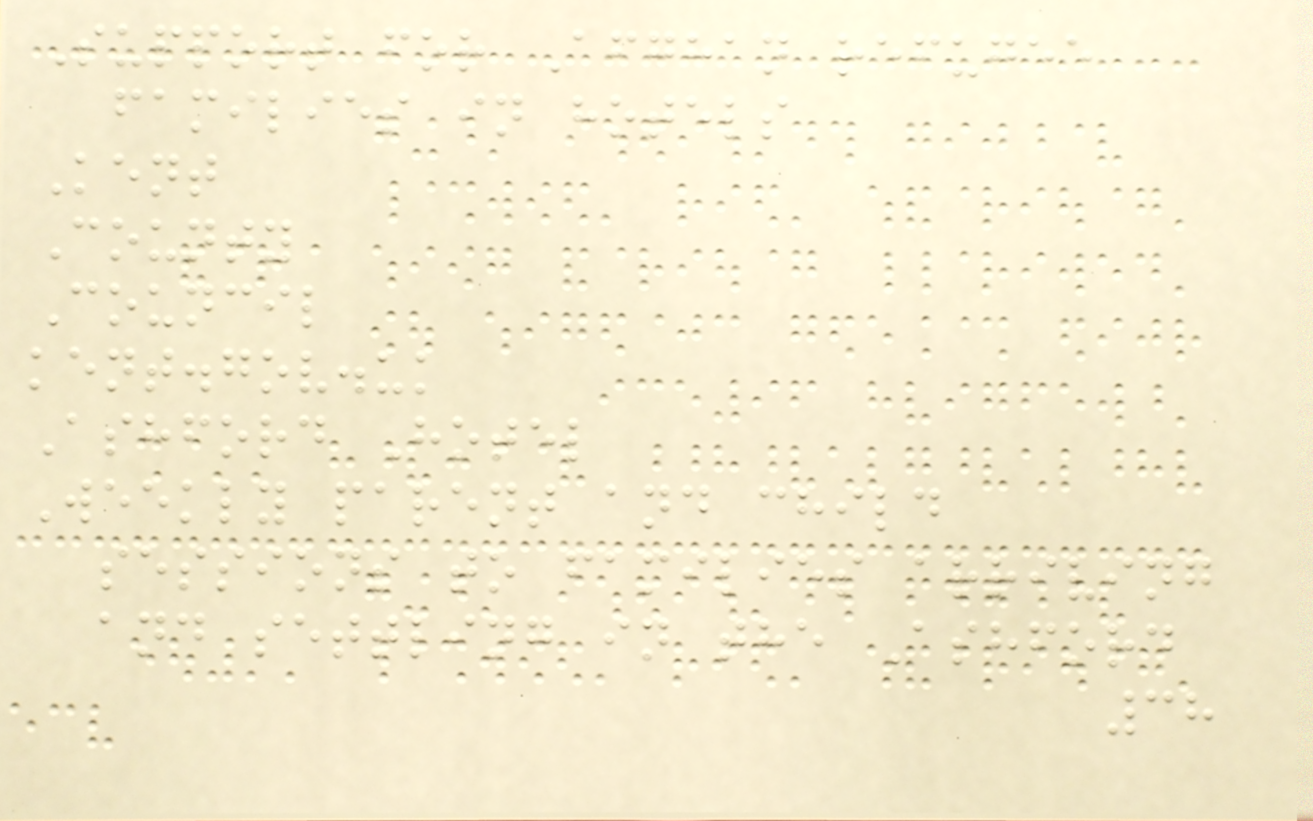Support for Afghan refugee
families in hotels
Kent
County
Council
kent.gov.uk
Ashford Hotel
Weekly parent and child
sessions to families arriving
and settling in the Ashford
38
